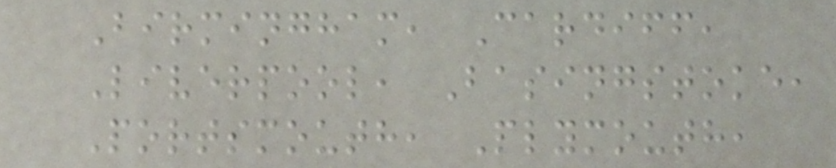Birmingham, Cardiff,
Liverpool, Basingstoke,
Portsmouth, Plymouth,
